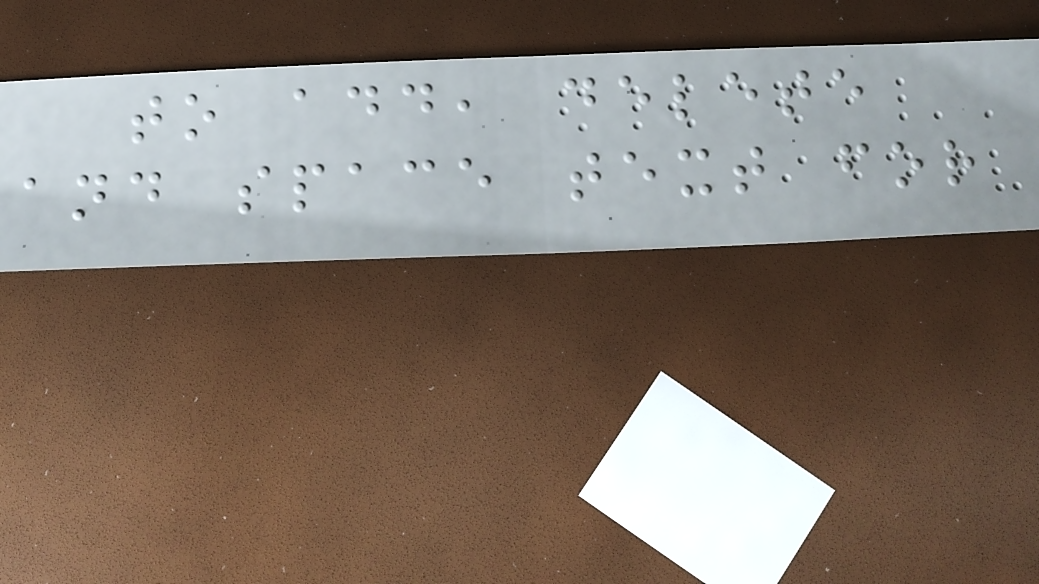to add, delete
and space text for
